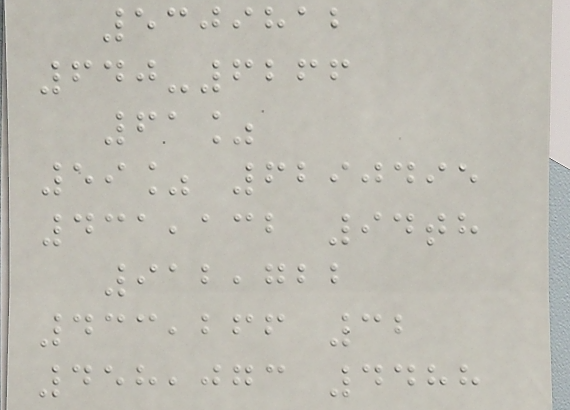5309812
640-6266
61%
59% 6290495
431,132 94th
912,722
433,266 32
458,073 4488
